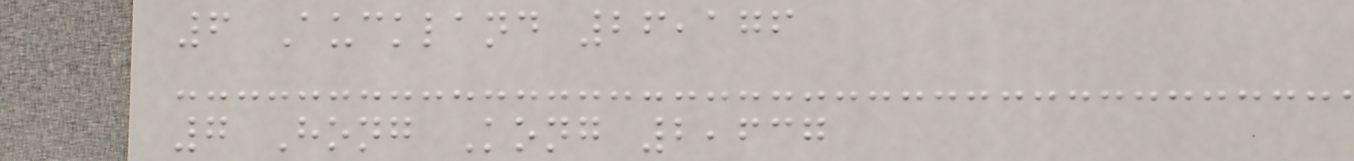6 Auckland 26,176
7 Hong Kong 2,637
